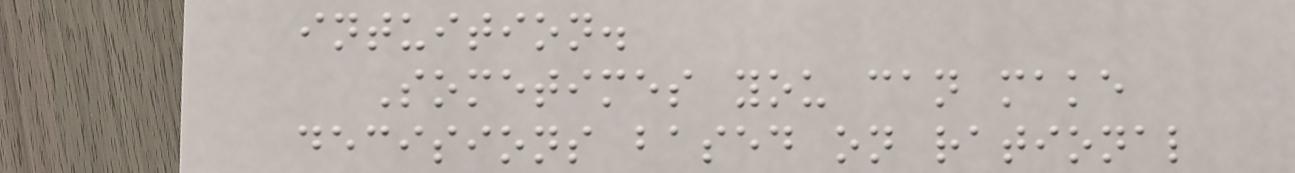intuition.
Sometimes you can make
decisions based on rational
